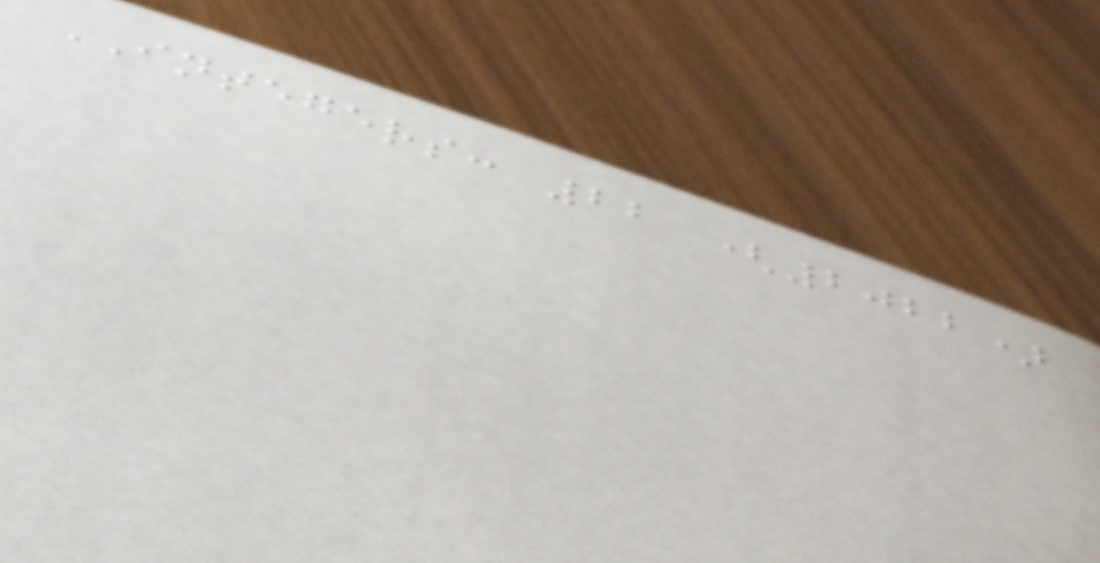INTEGERS: 22 (2022)
